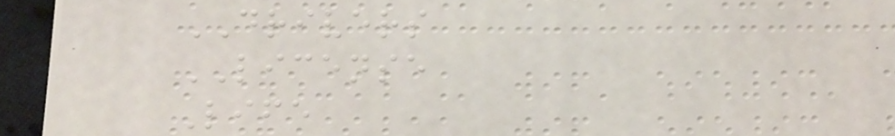DRIVERS
LICENSE
Life
